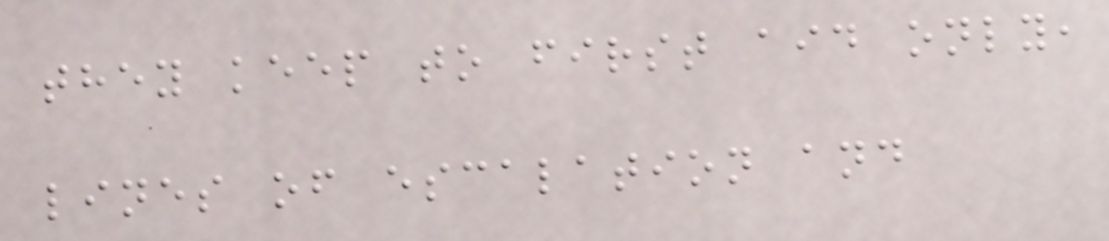they keep to first aid only,
lines of escalation and
